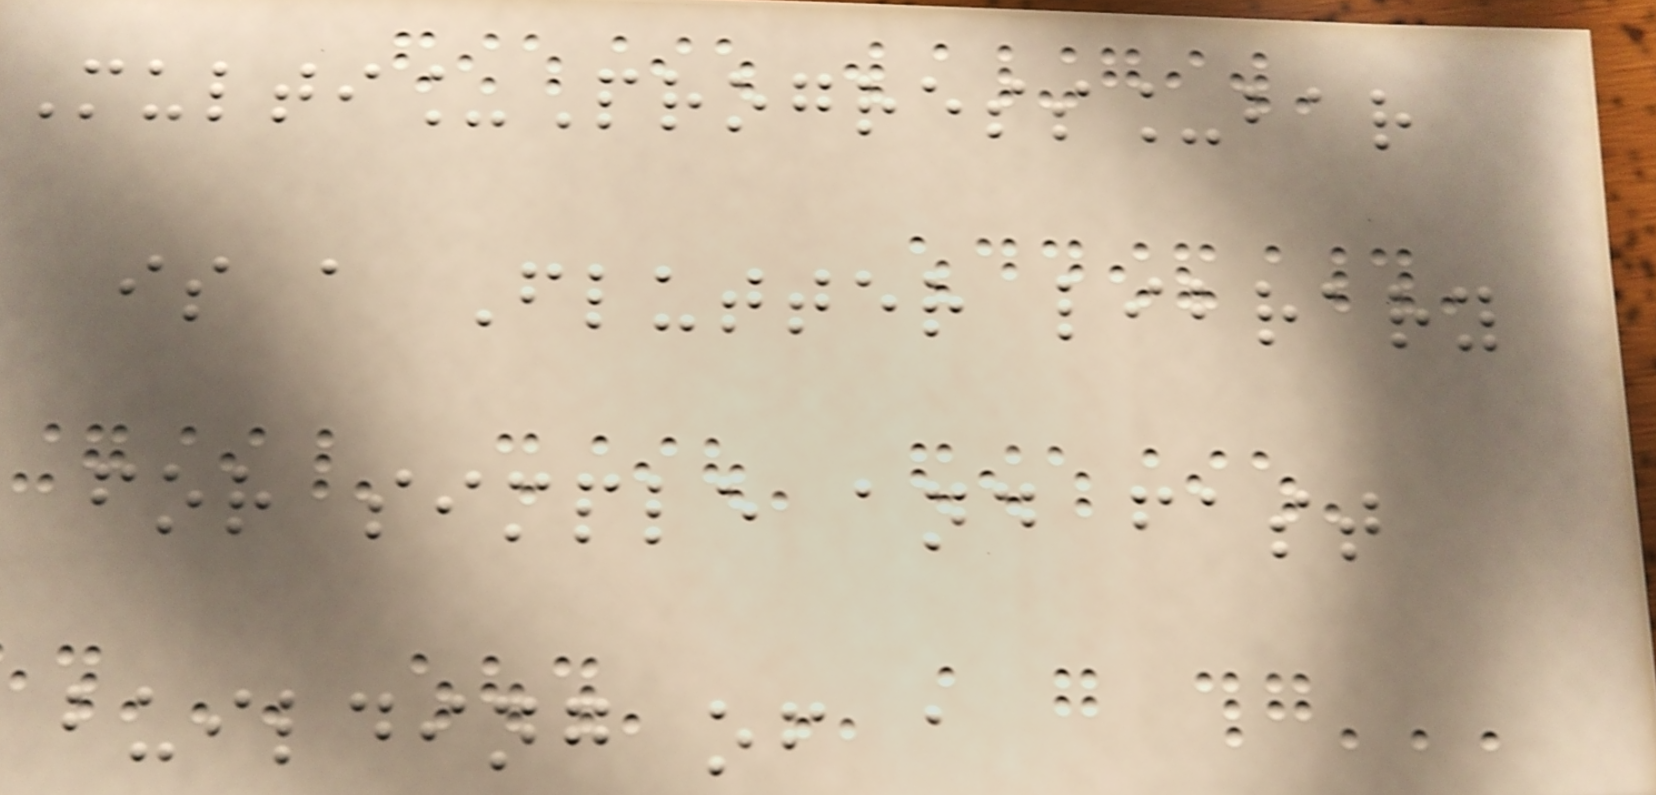Multi_Progress_bar
is a Flutter library
for simple and fast
building of a
